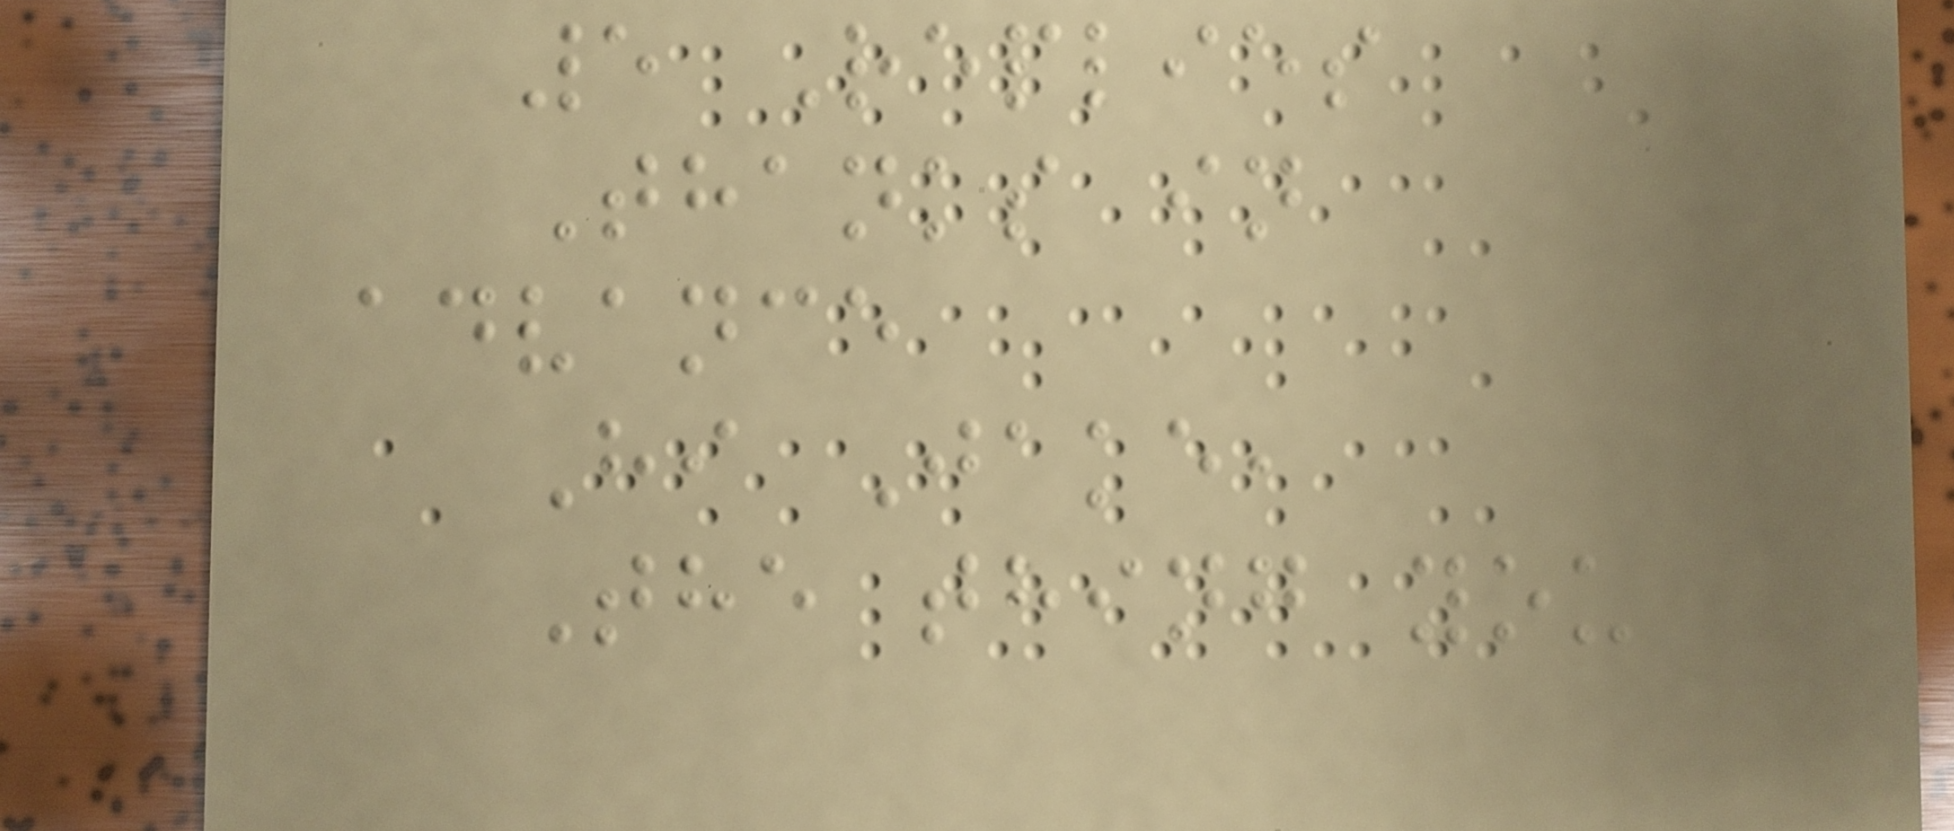5 Replies
Thanks in
advance
Hi Jake,
The thing you
